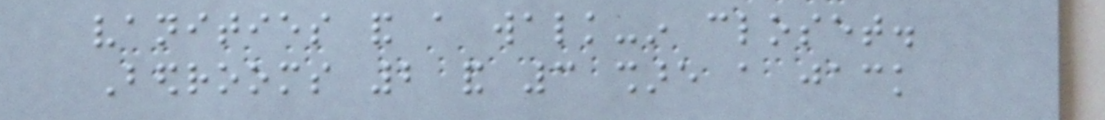vanities and a walk-in closet.
Bedrooms 2 and 3 share a jack
